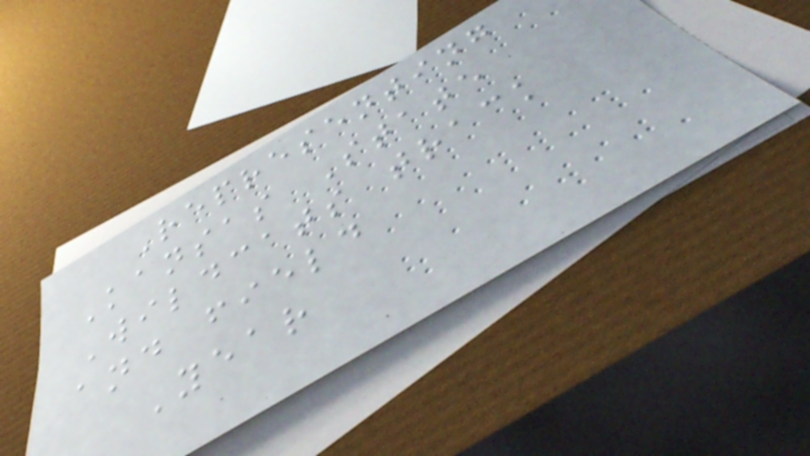Representing
Kansas State
Wildcats track
and field
Year
